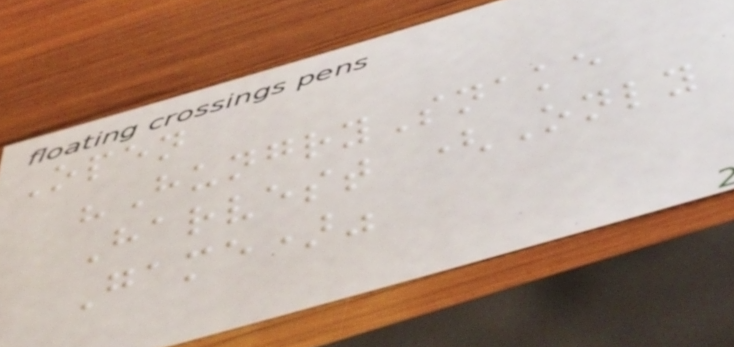Open
"HungrySnake
Harvest (Only
Game)"
